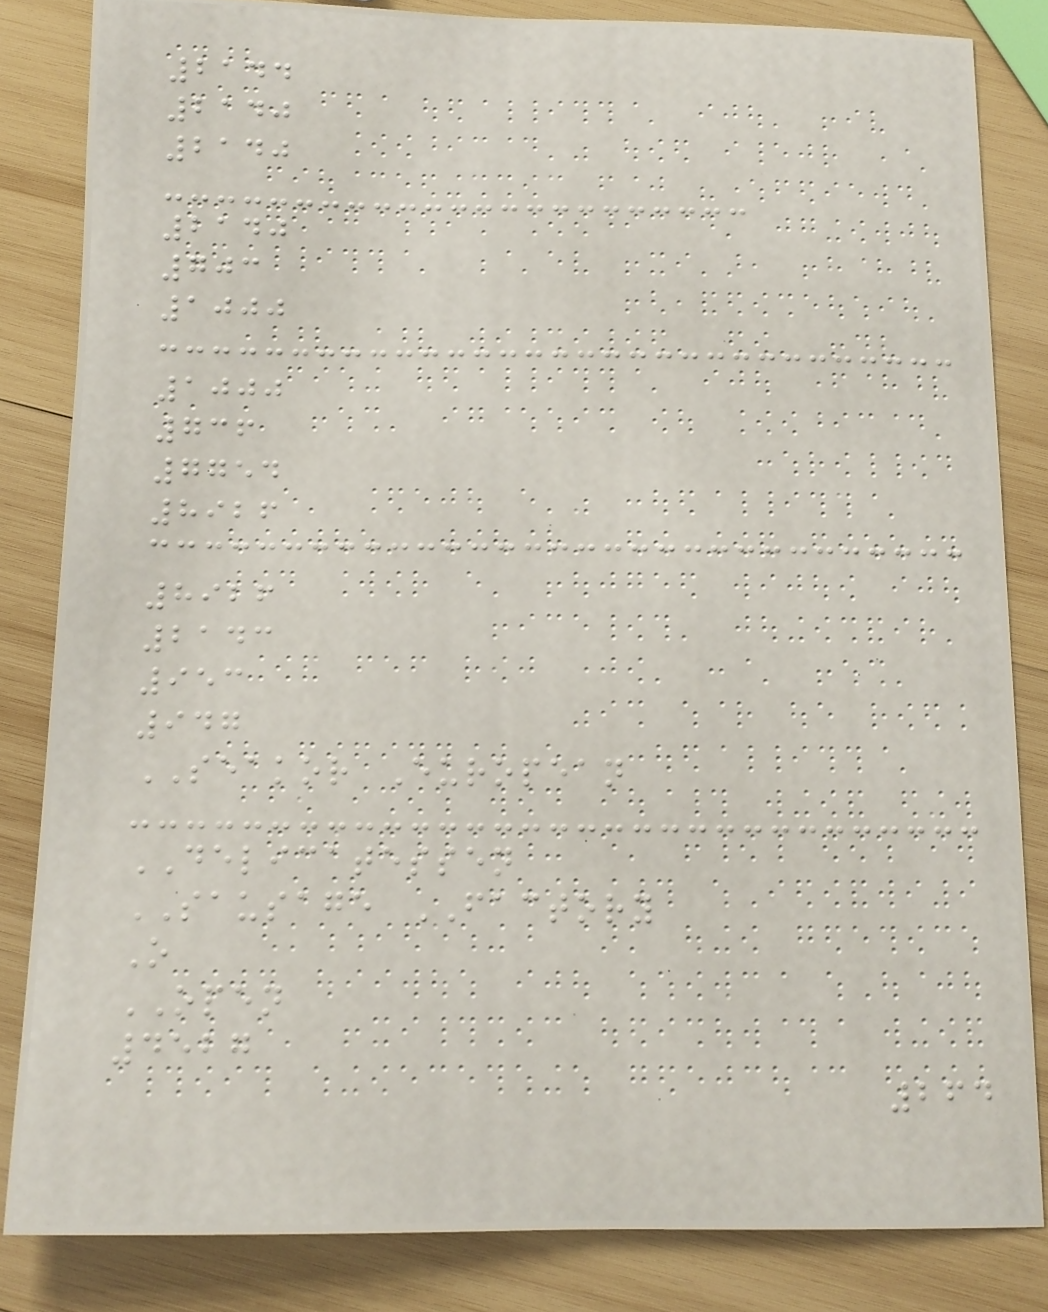2144
2140
2140
2140
703
1000
1000
736
7754
8926
8926
2143
953
947
SEAKOR European
DELICATESSEN
SAUSAGE FACTORY
O
OPEN
4527
264
